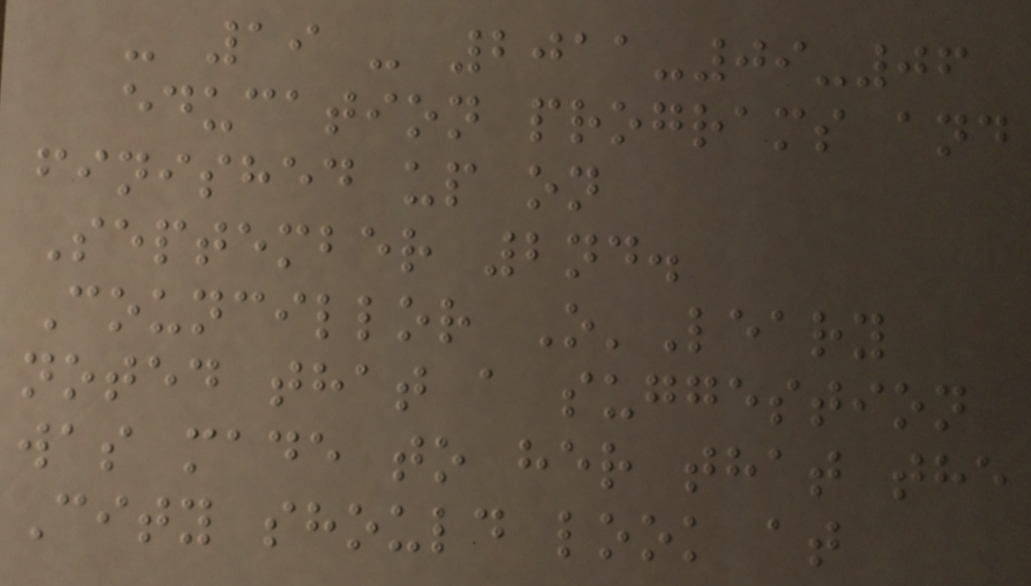- 19 - 2011-09-06
education programs and
finished up on
September 2nd.
Councillor O'Leary
noted that a suggestion
was made to her that the
City should look at
